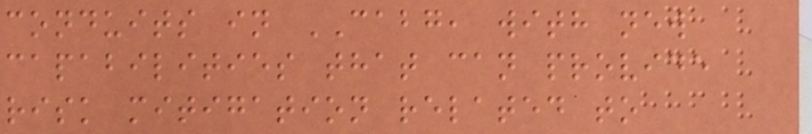conduits in CABG, with new
capabilities that can provide
risk mitigation related to
